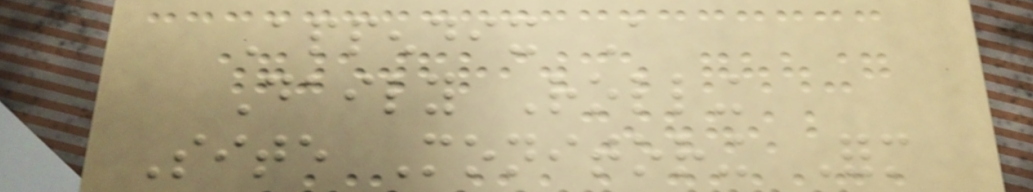Appendix A
Daily Rolling
Site Monitoring Form
